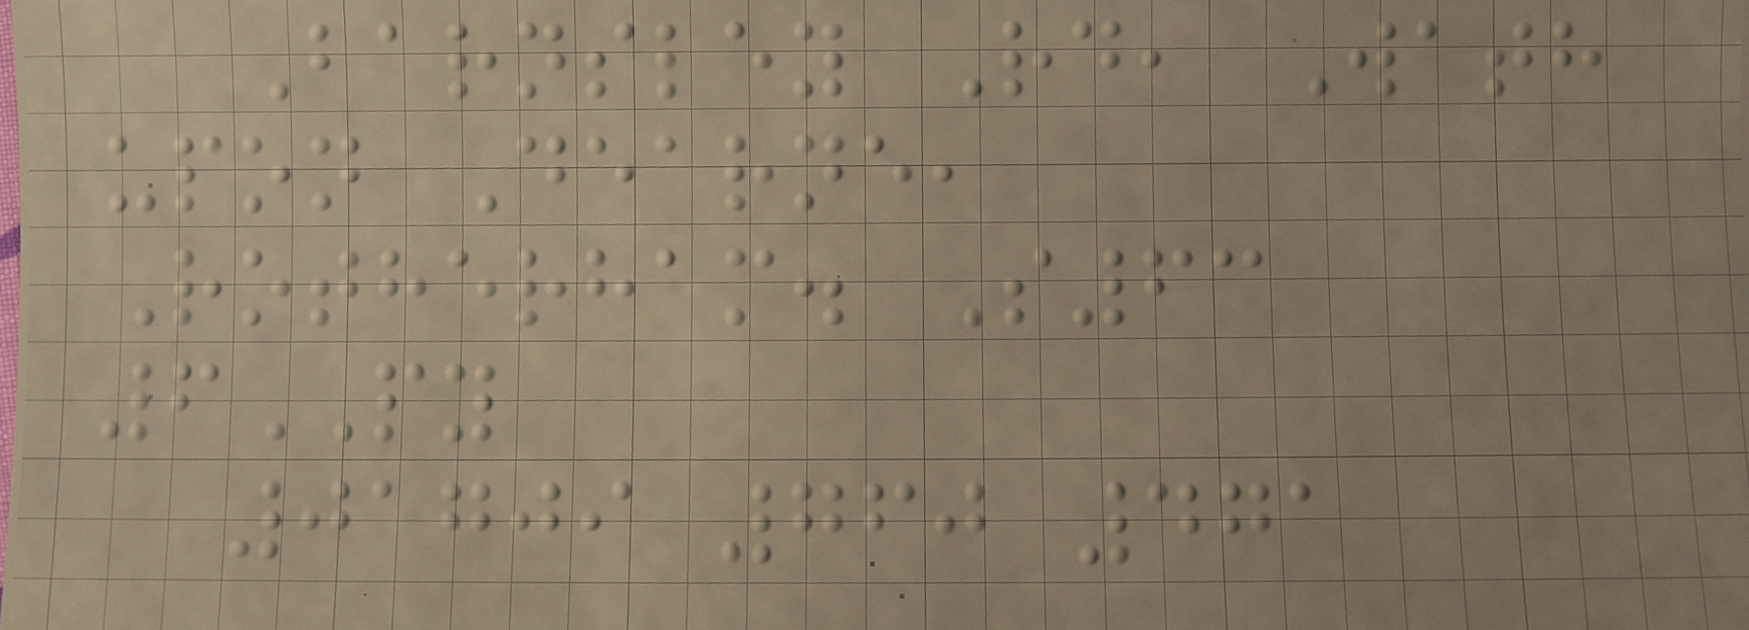Barnsley Rd, Wath
upon Dearne,
Rotherham. S63
6PY
01709 760 471
